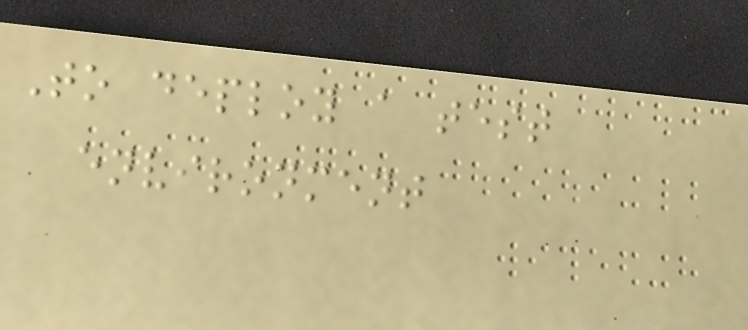To deploy a test
environment
